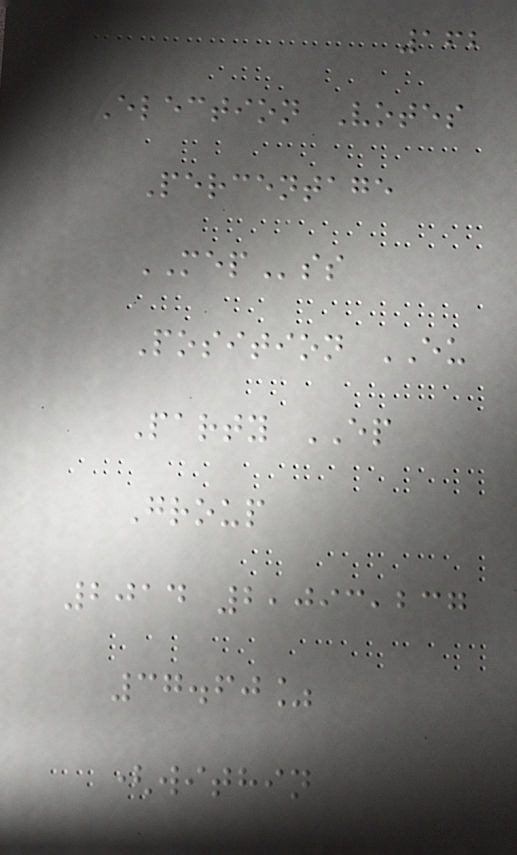162
Election Votes
Percentage
MEPss
Position EU
Party EP
Group
2014 2,093,237
37.60%
(within
